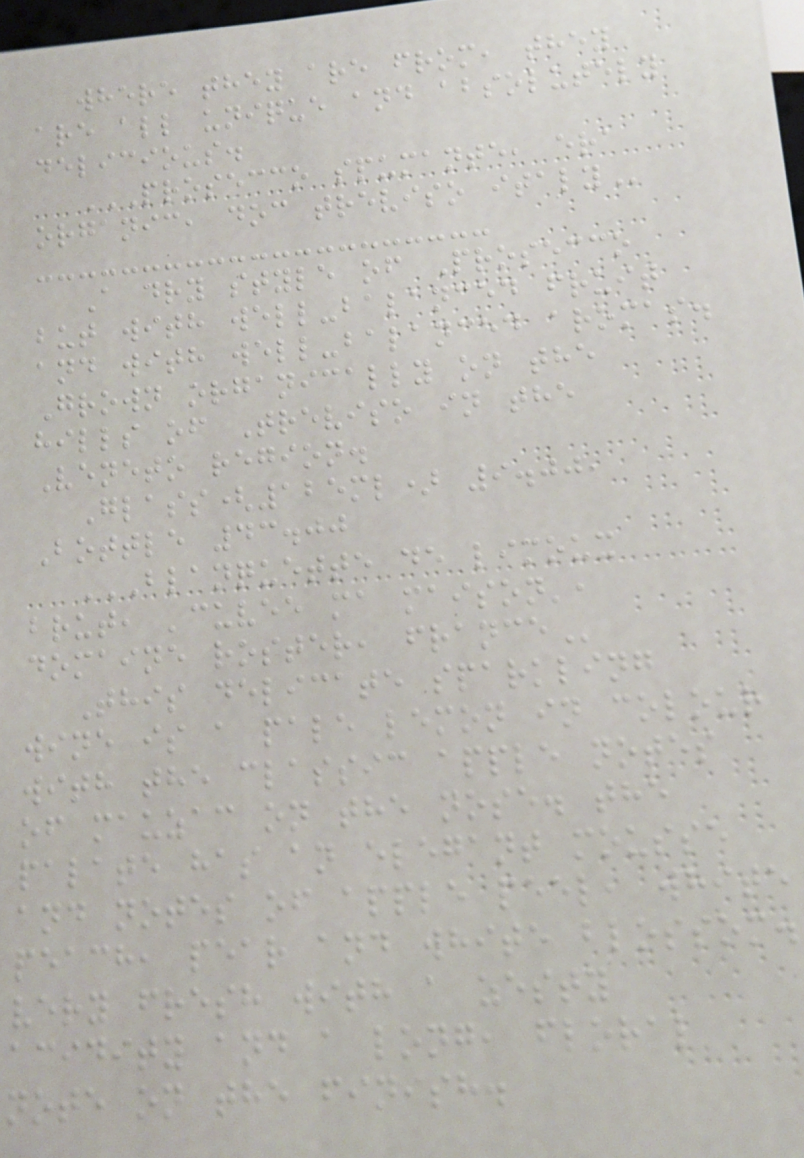where they are from, they
are all unique and absolutely
delicious.
PROSECCO SPUMANTE, ERA
ORGANIC, DOC TREVISO ITALY
A dry style of Prosecco
but with well-balanced fruit
and with well-balanced aromas.
Grown organically on the
hills of Treviso in the
Veneto region.
Glass(125ml) 9.00,
Bottle 43.00
BLANQUETTE DE LIMOUX
BRUT, 'CUVEE MA MAISON',
DOMAINE ROSTER, FRANCE
This delicate sparkling
wine is a pale lemon in colour
with the classic apple notes
of mauzac on the nose. the
palate has an elegant mousse
and notes of apple peel, white
peach, pear and white blossom.
very fresh with a zesty
acidity and a long, floral
note on the finish.
